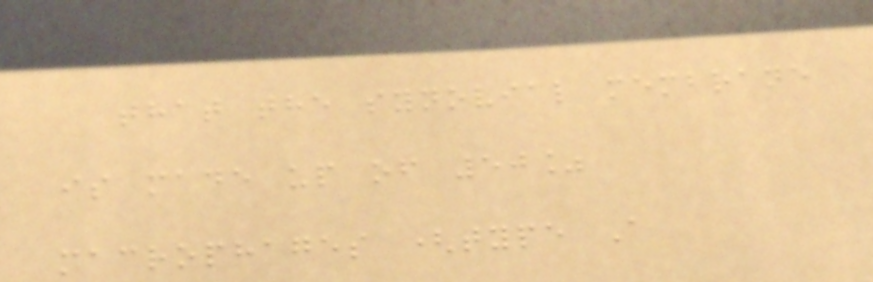that the synovial membrane
is made up of 50%
macrophages (type A
